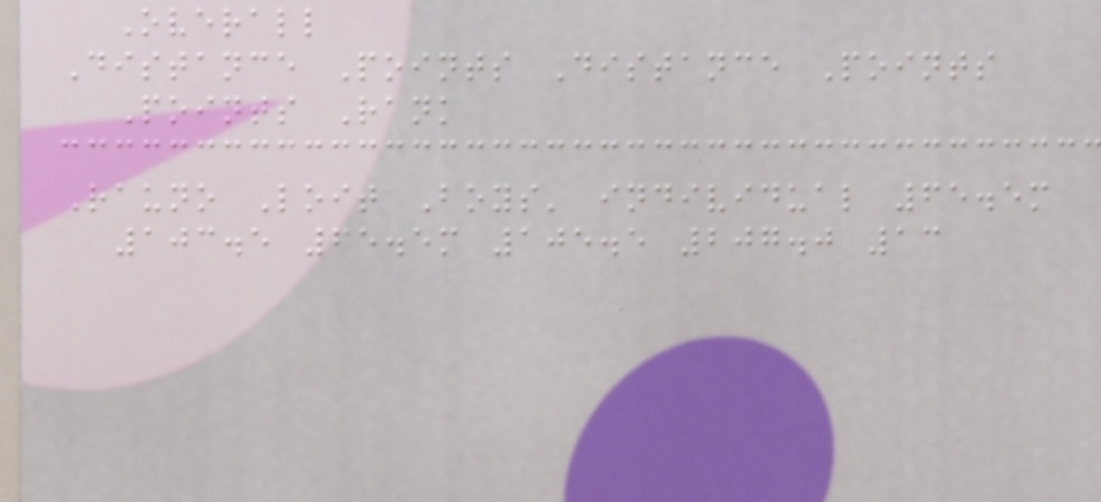Overall
Distance Points Distance Points
Points Rank
Rauno Loit Boys' individual 65.5m
103.5 65.5m 105.5 207.0 13
